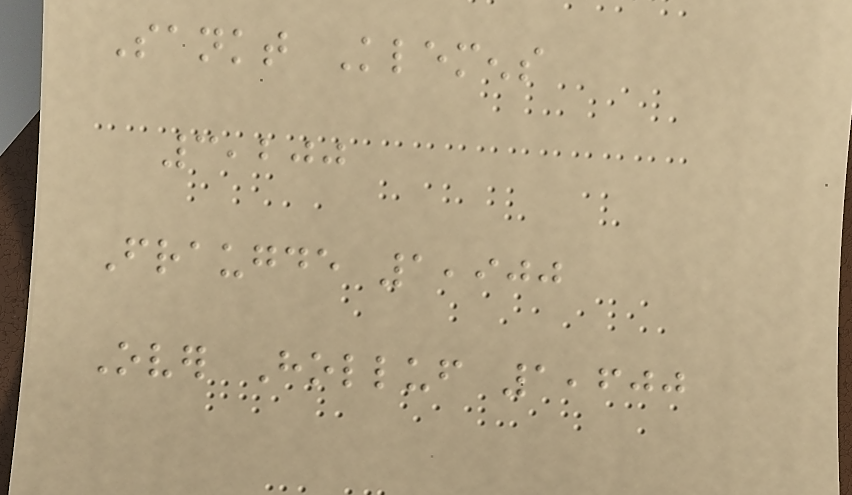Sankt Klemens
3,200
Fraugde 1,900
Over Holluf 1,600
